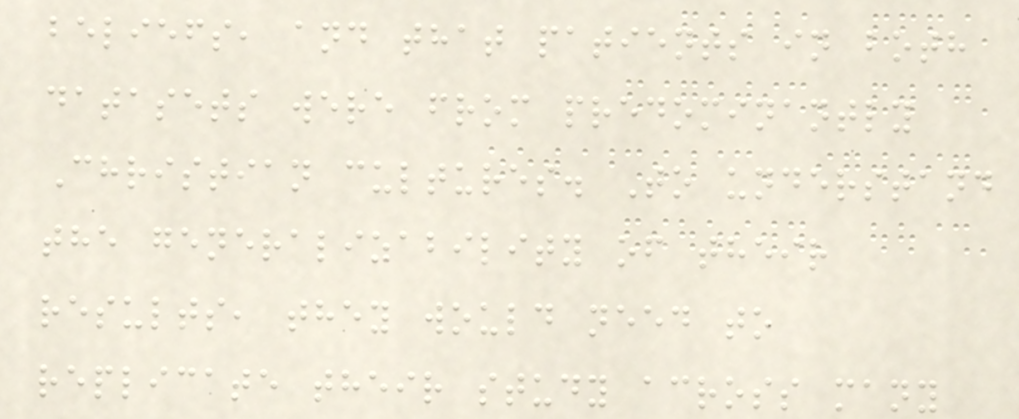beliefs, and that patients in both
datasets were from predominantly
Christian cultures. To understand
the generalizability of their
results, they would need to
replicate their study across many
